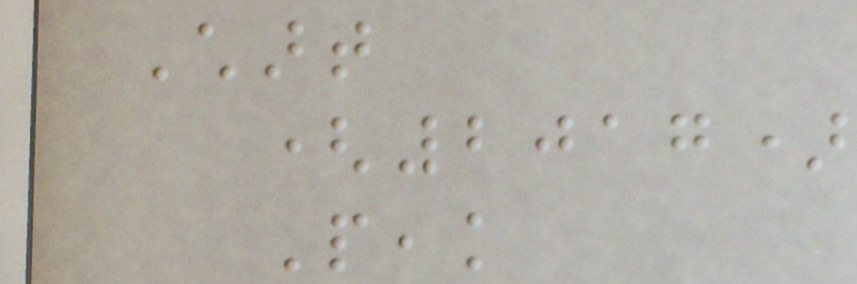Chart
(2017)
Peak
